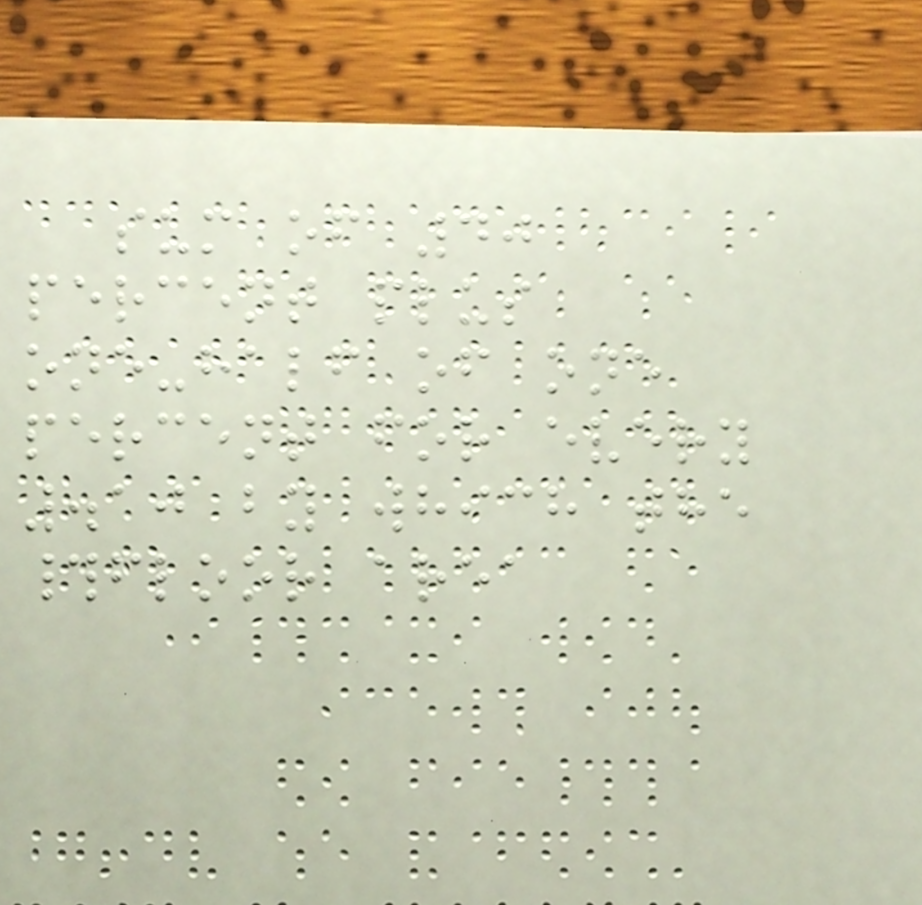sum of 40
percent plus
one-half of one
percent for every
.10 by which the
#floor area
